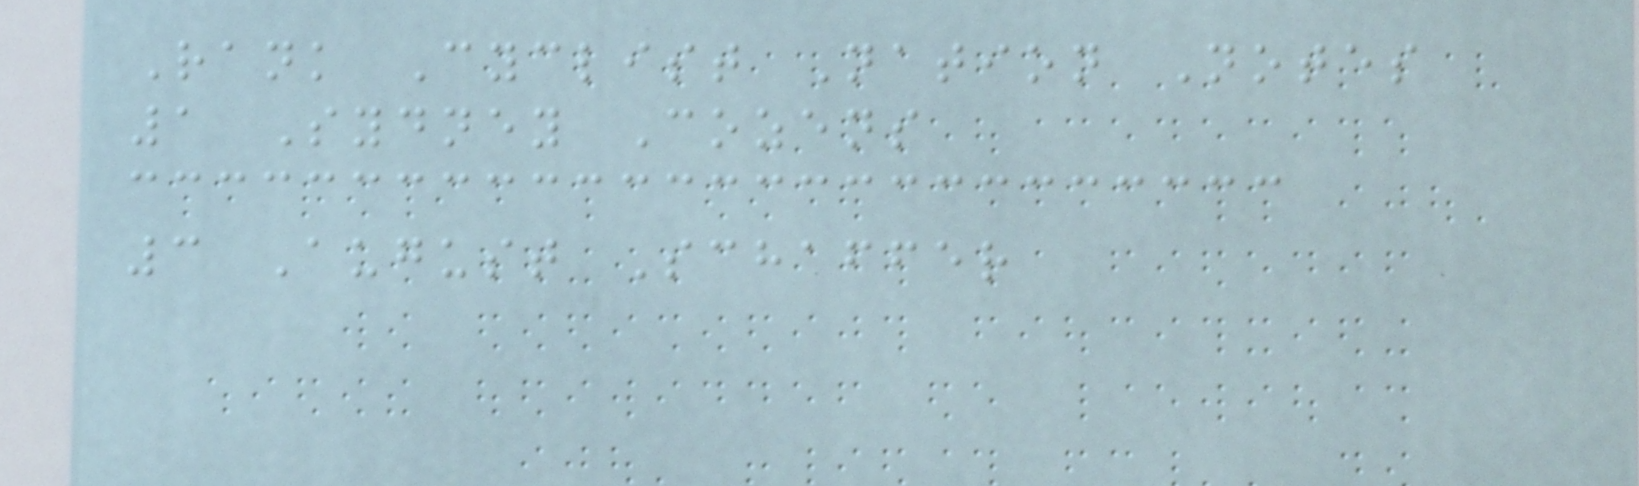Rank Cyclist Nation Notes
1 Sydney Cozens
3 August Schaffer
